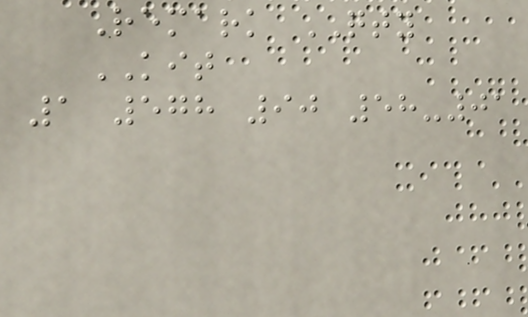Remark QTY
KIT
1 578 90 58-01
